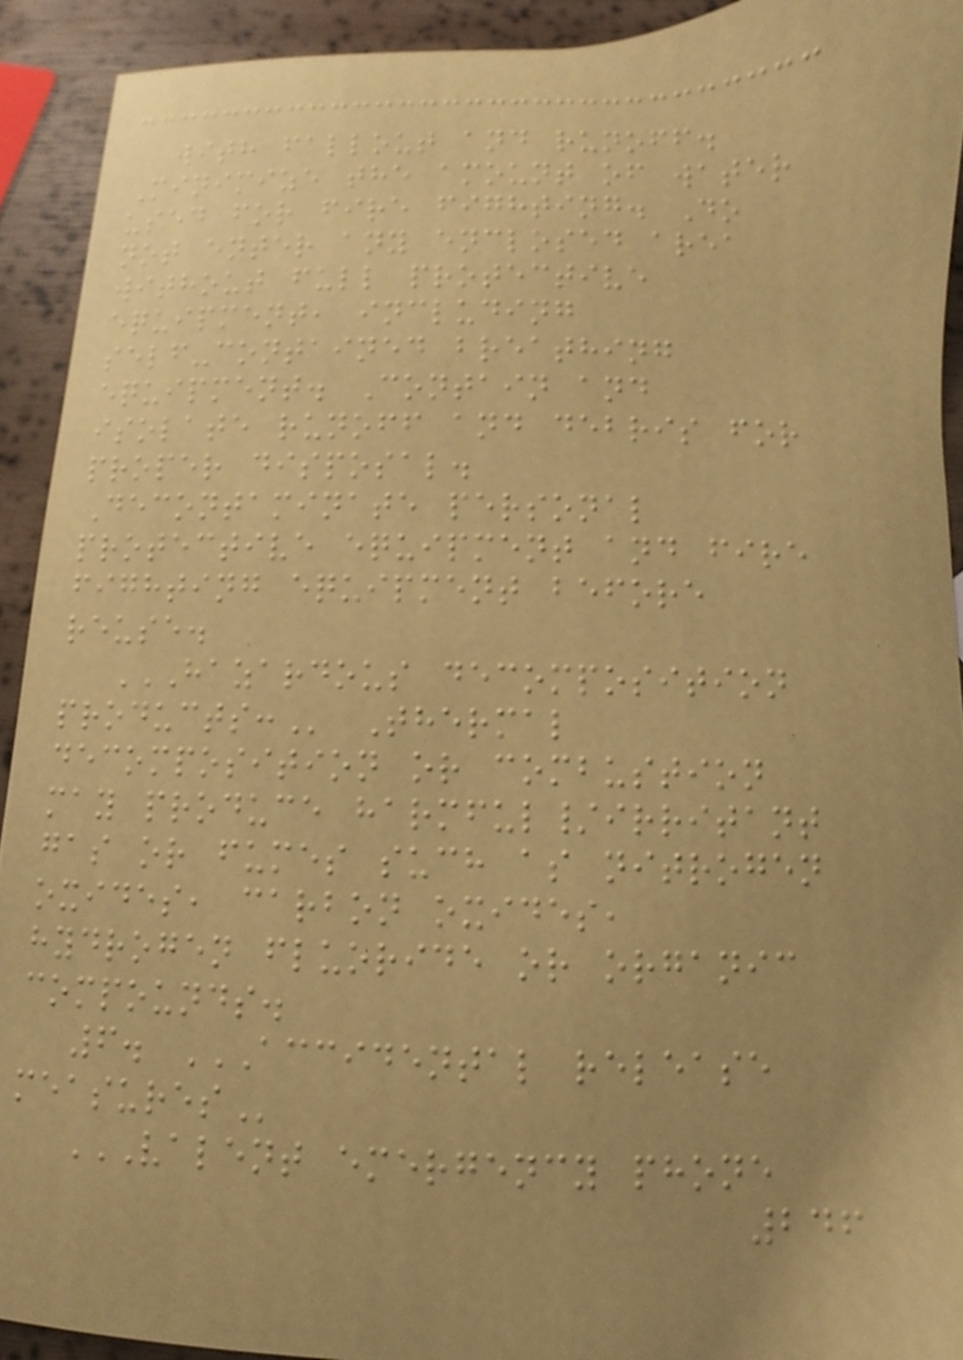with fallout and runoff.
Minimize the amount of water
used for fire fighting. Do
not enter any enclosed area
without full protective
equipment, including
self-contained breathing
equipment. Contain and
isolate runoff and debris for
proper disposal.
Decontaminate personal
protective equipment and fire
fighting equipment before
reuse.
HAZARDOUS DECOMPOSITION
PRODUCTS: Thermal
decomposition or combustion
may produce harmful/irritant
gas or fumes such as nitrogen
oxides, carbon oxides,
hydrogen fluoride or organic
compounds.
6. ACCIDENTAL RELEASE
MEASURES
VALENT EMERGENCY PHONE
246
